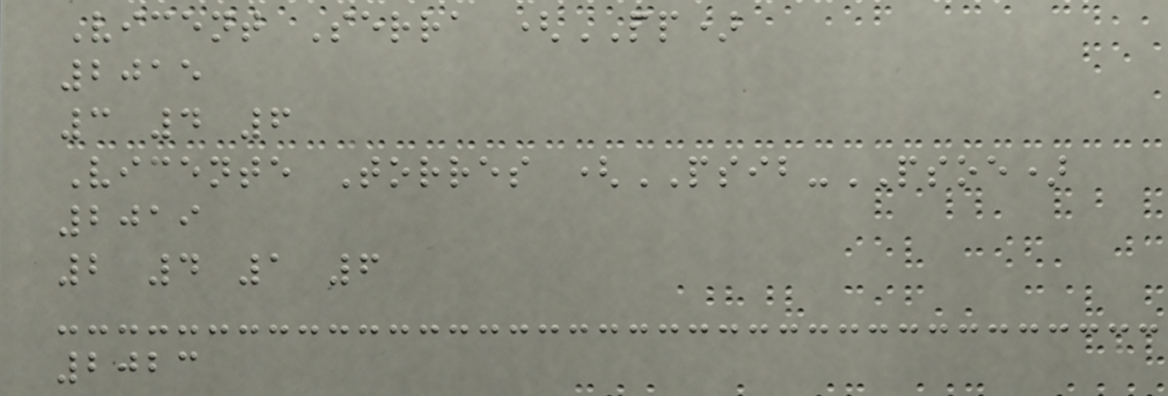Vicent Serra (PP)
2015
3 4 6
Vicente Torres (PSIB-PSOE)
2019
2 4 1 6
2023
